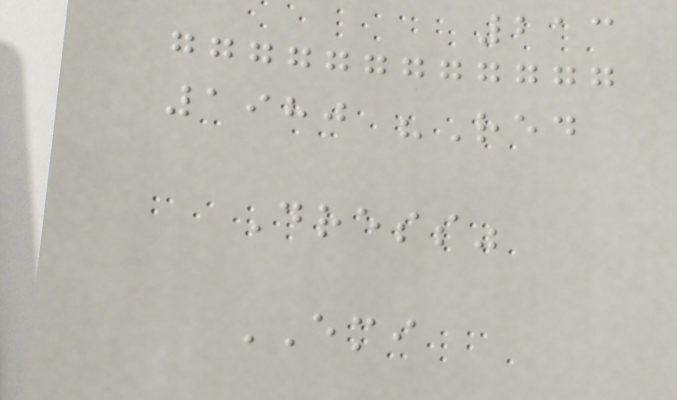213
1980 "Red
Dress"
EMI
